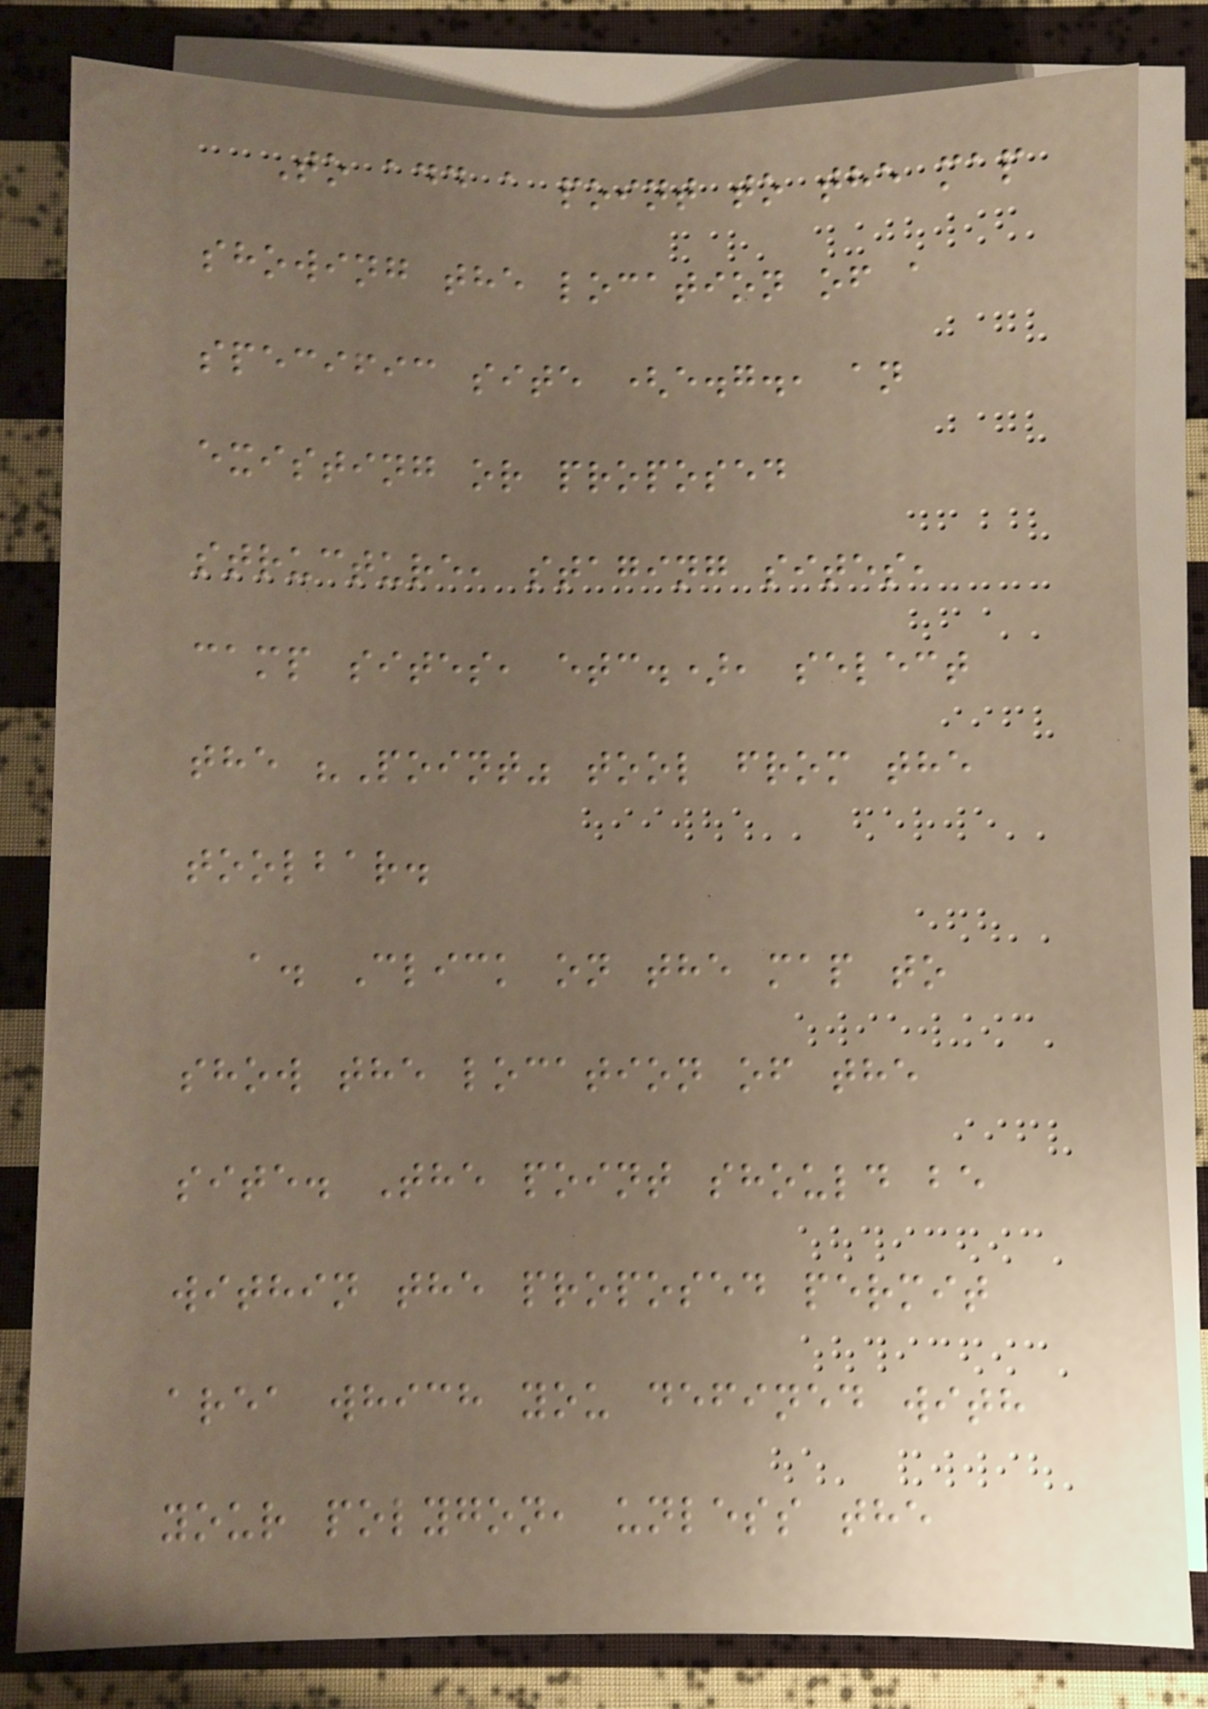To add a point to the map
showing the location of a
specific site (e.g., an
existing or proposed
structure, staging sites,
camp sites, etc.), select
the "Point" tool from the
toolbar.
a. Click on the map to
show the location of the
site. The point should be
within the proposed permit
area which you defined with
your polygon, unless the
